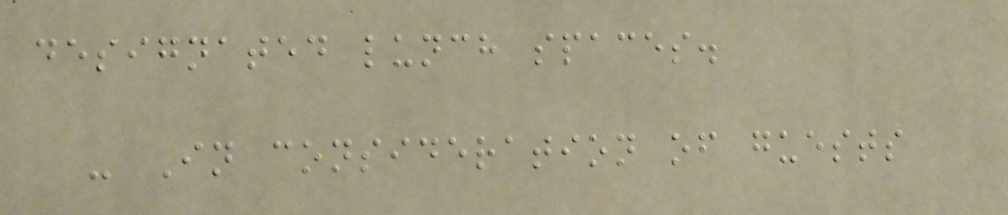designated lunch spaces.
- In consideration of guests
